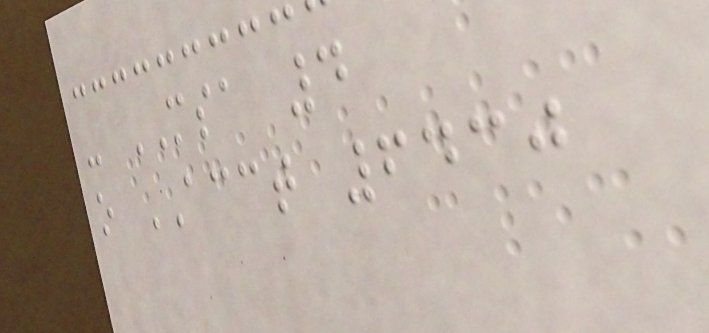- MSA 4
o ACCT 6430
